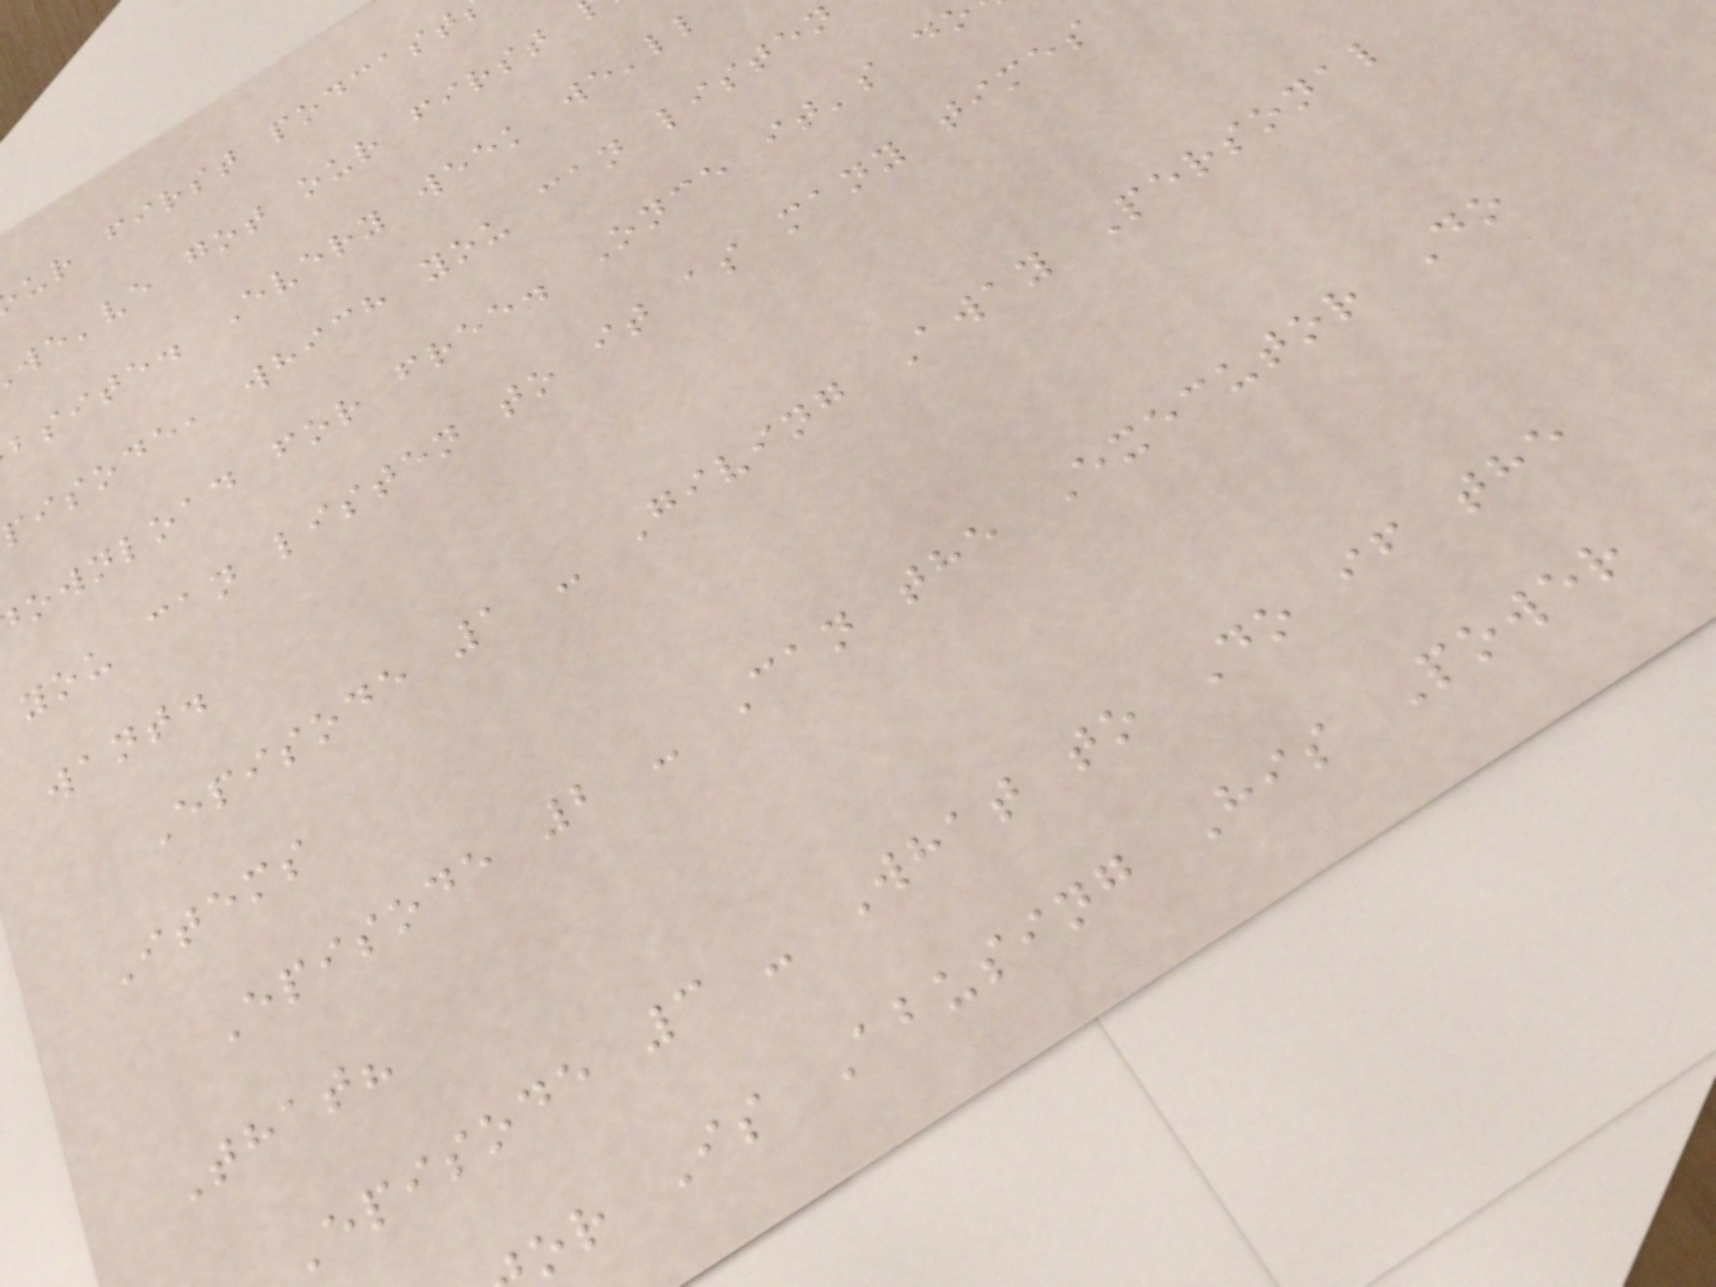ur first podcast
we've got our first
bsite. Every week we'll
pisode, which you can listen
ownload for free. Once it's do
you can listen to it as many times
want.
Episode 1 - Giving Away Personal
Items
Episode 2 - Can the Executor Do
That?
Episode 3 - What to Do if the
or Is Abusing His Power
